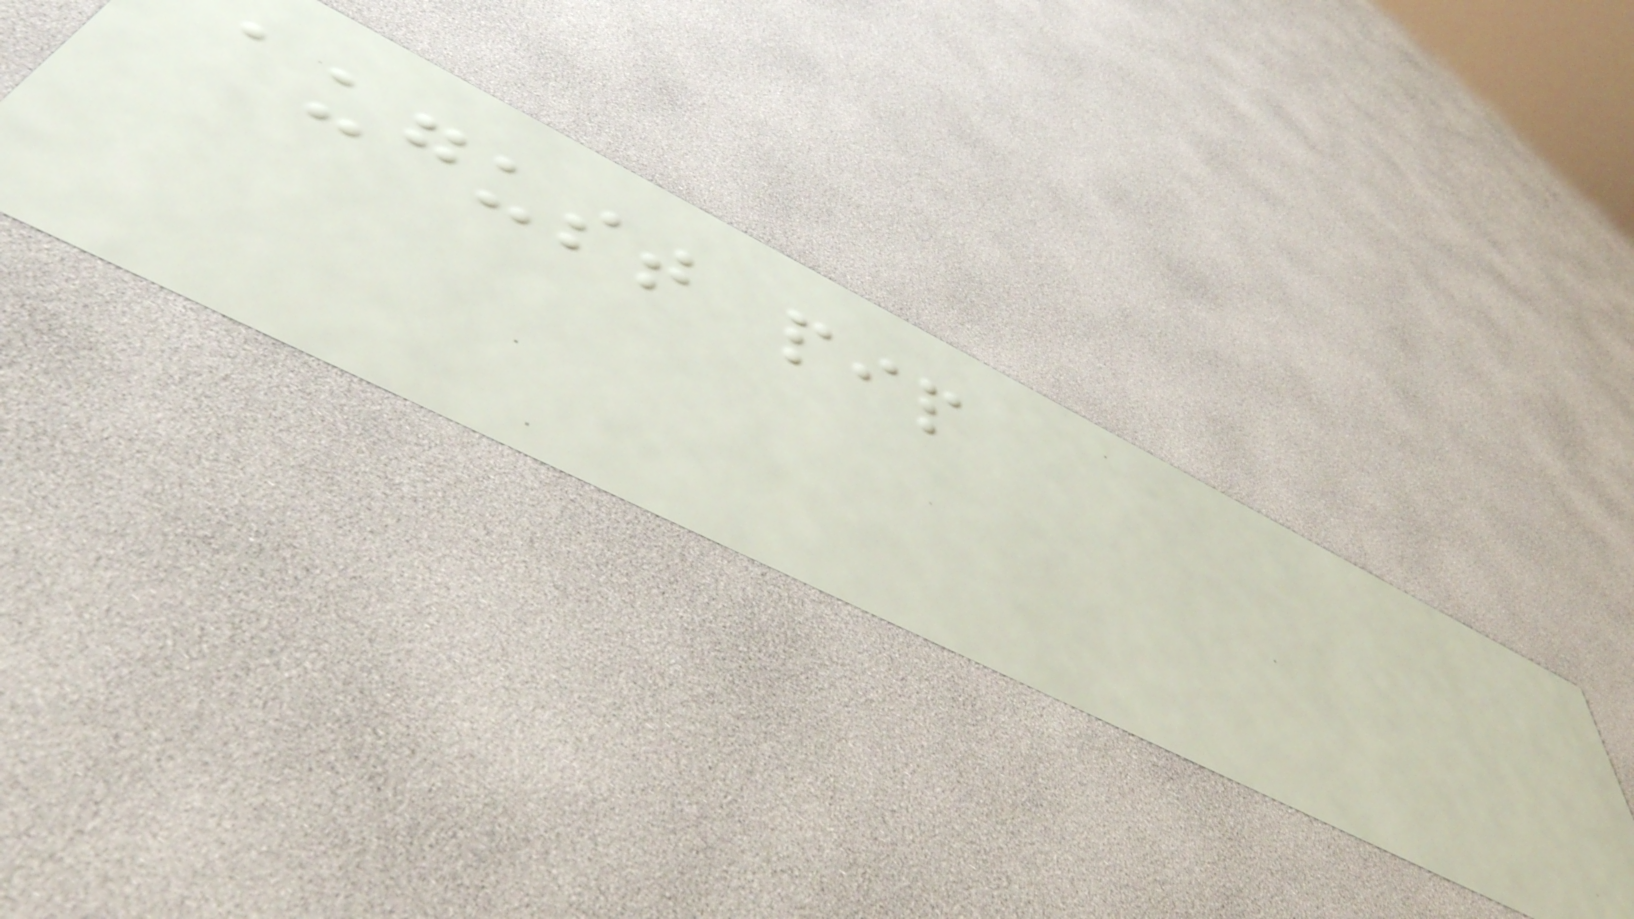august pip
